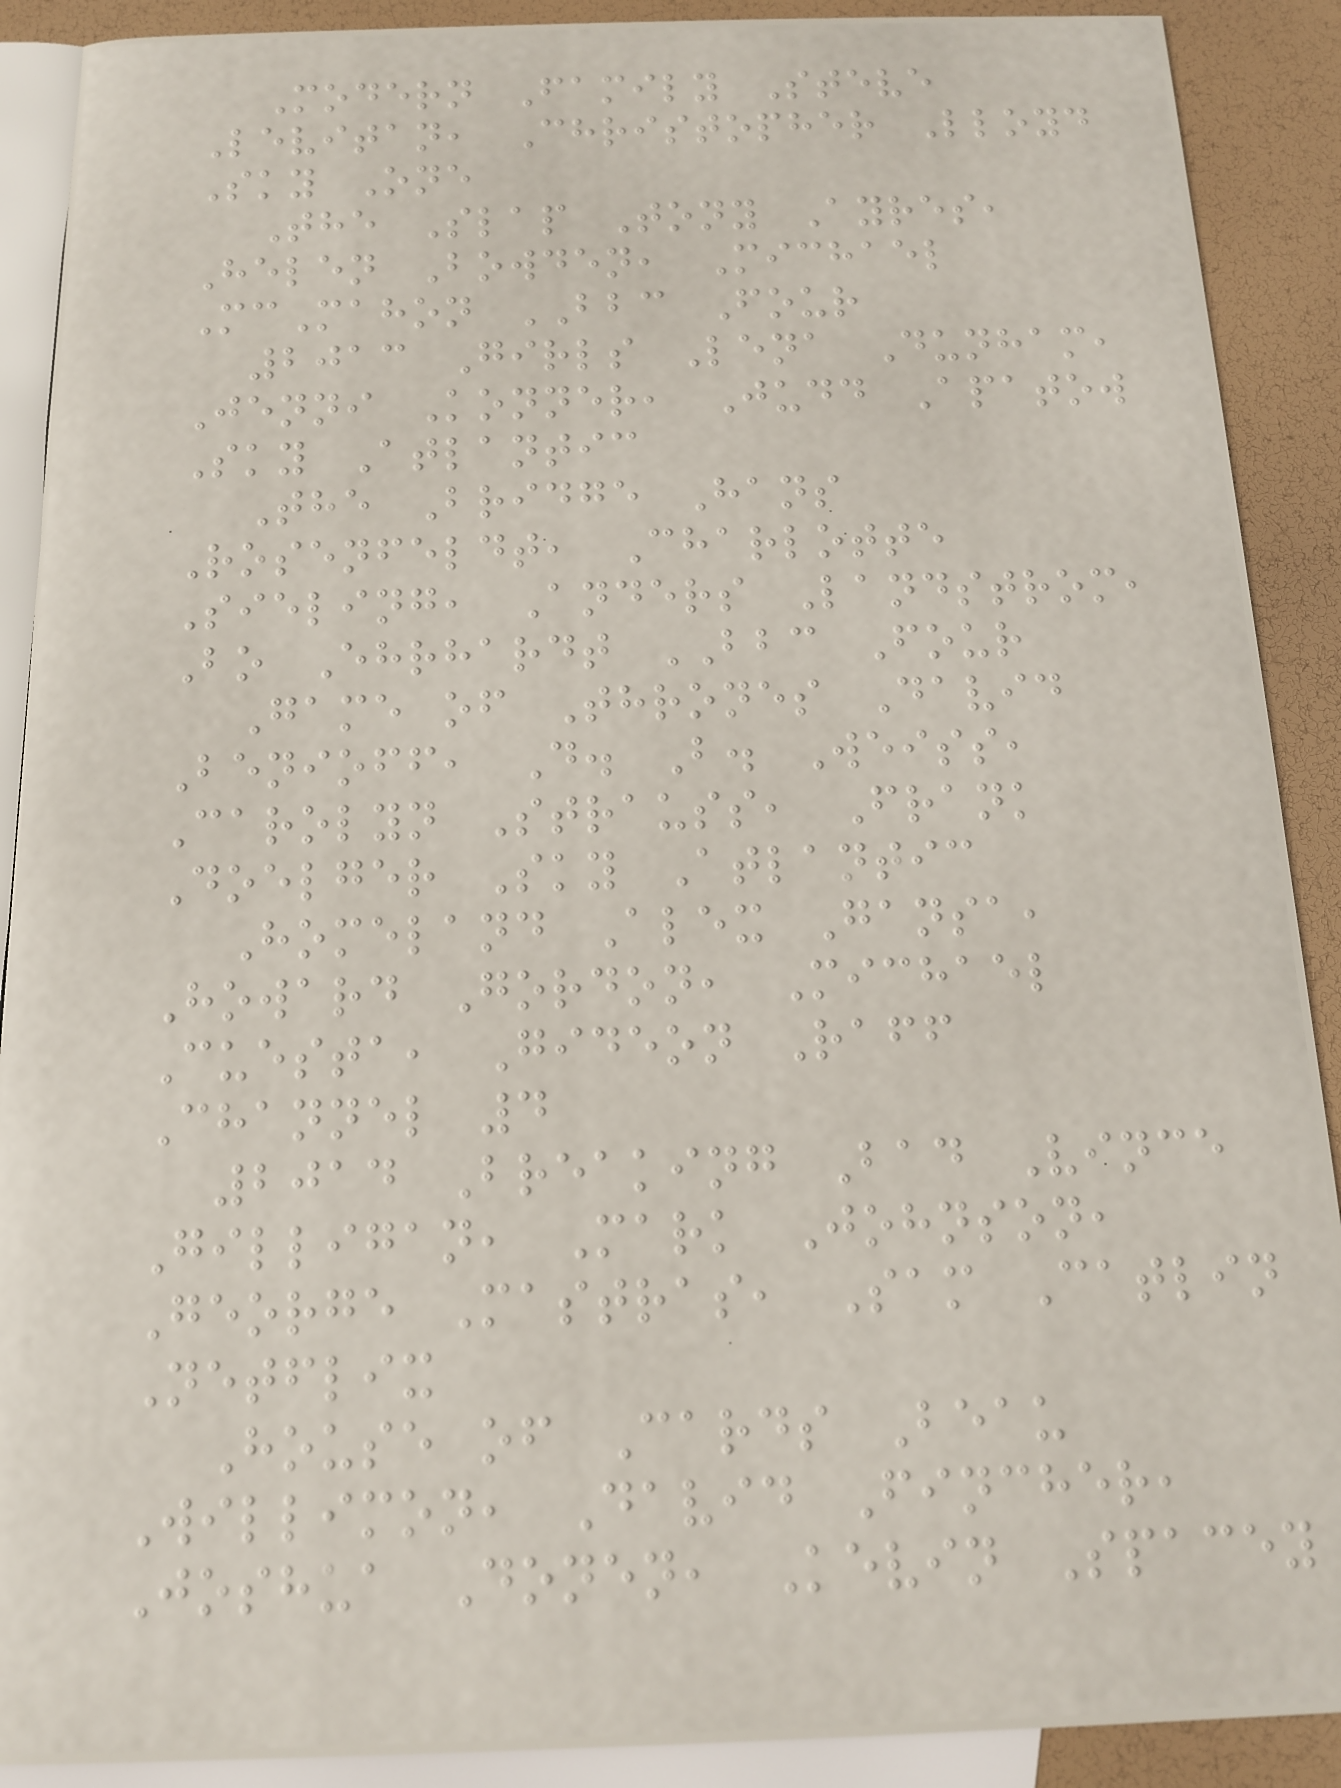Modern Family Steve
Levitan, Christopher Lloyd
Sky One
The Slap Tony Ayres,
Helen Bowden, Michael
McMahon BBC Four
2013 Girls Lena Dunham,
Jenni Konner, Judd Apatow
Sky Atlantic
The Bridge Hans
Rosenfeldt, Charlotte
Sieling, Anders Landstrom,
Bo Ehrhardt BBC Four
Game of Thrones David
Benioff, D. B. Weiss,
Carolyn Strauss, Frank
Doelger Sky Atlantic
Homeland Alex Gansa,
Howard Gordon, Michael
Cuesta, Gideon Raff
Channel 4
2014 Breaking Bad Vince
Gilligan, Mark Johnson,
George Mastras, Sam Catlin
Netflix
House of Cards Beau
Willimon, David Fincher,
Joshua Donen, Kevin Spacey
